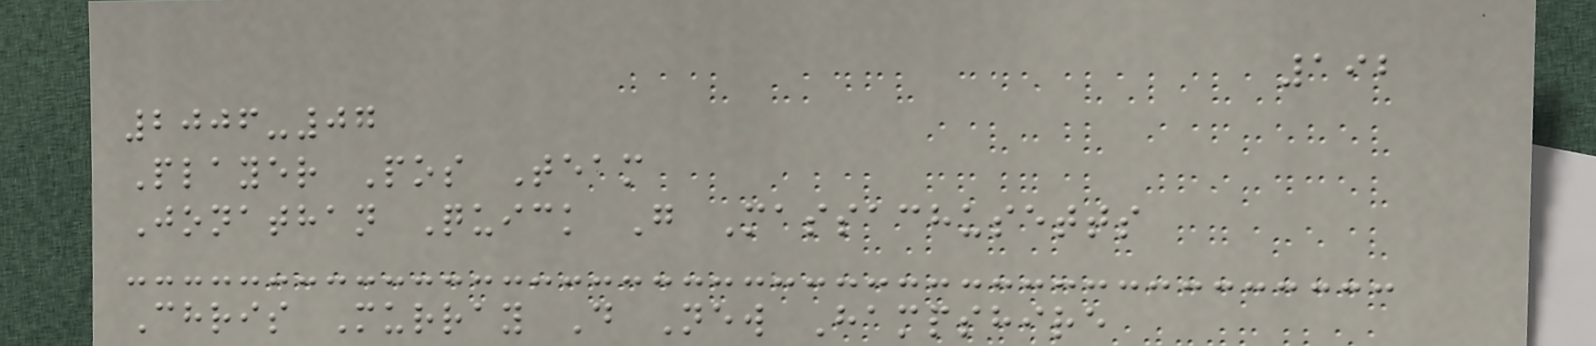192
2006-07
Player Pos Team
Jonathan Quick G Massachusetts
Chris Murray D New Hampshire
